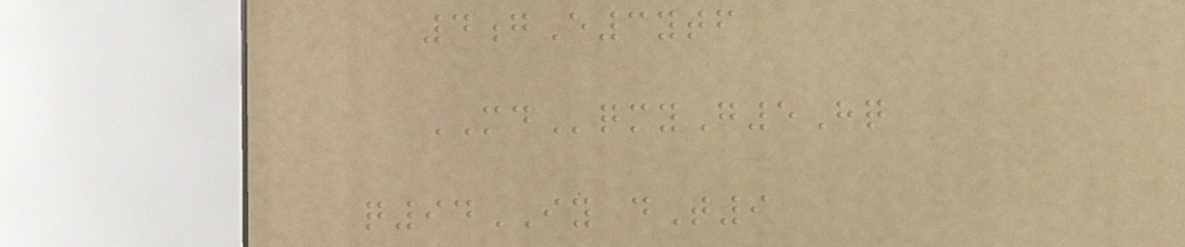4gE3ytf
MDqmyG5Hq
q94IY dT9
